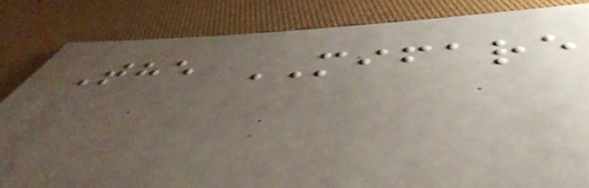The MIFARE
